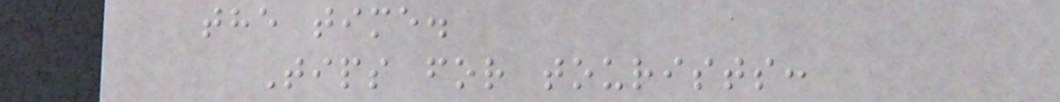the time.
Tips for tourists:
